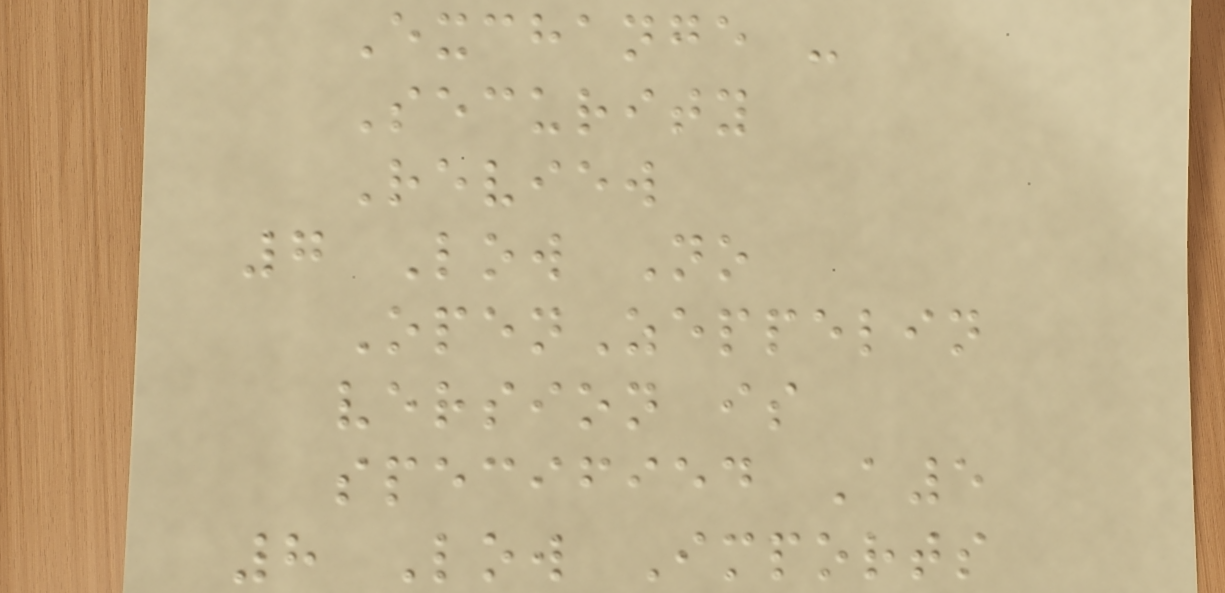Exchange -
Security
Review
7 Low No
OpenZeppelin
version is
specified A5
8 Low Imports
